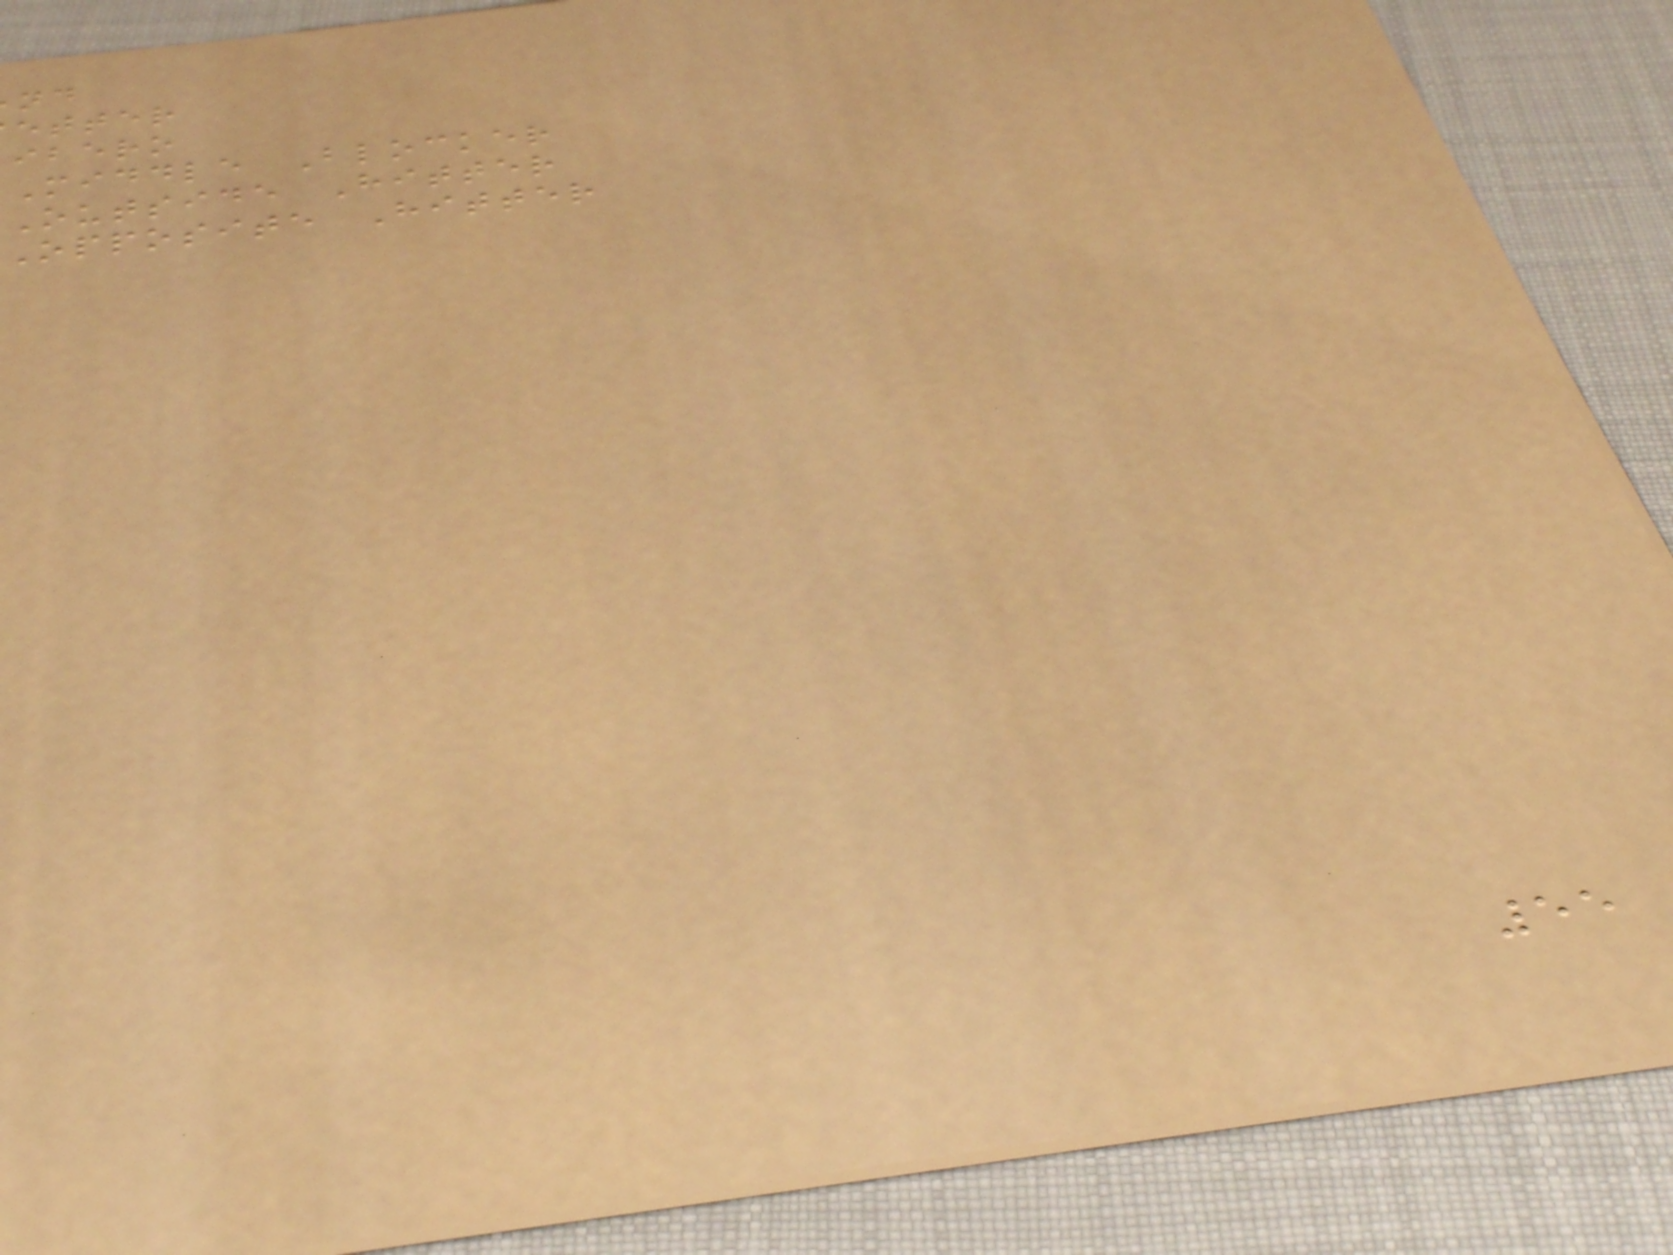etter
ibero
Middle Blocker
Outside Hitter
Opposite Hitter
55
